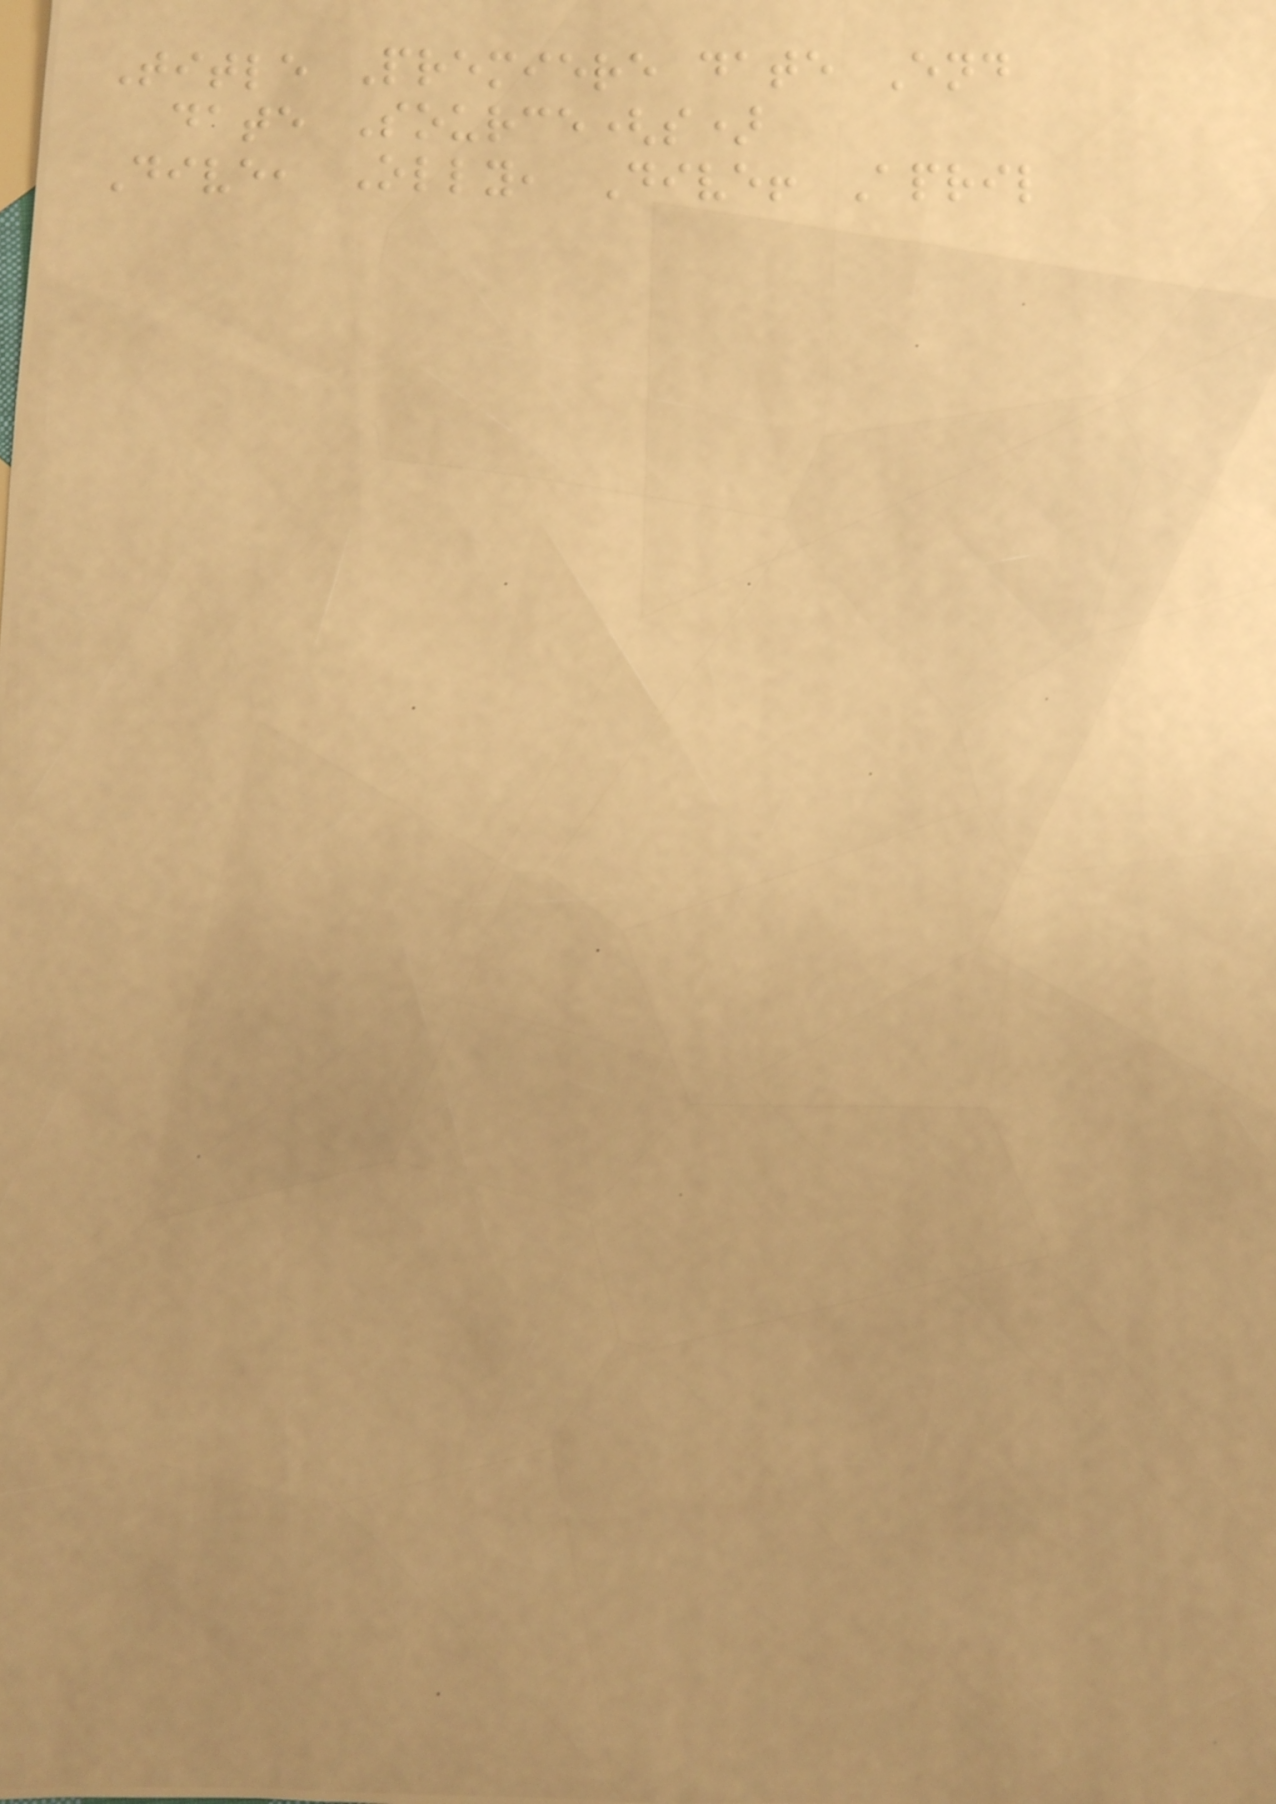Title Premiere date End
date Source(s)
Dive, Olly, Dive! April
